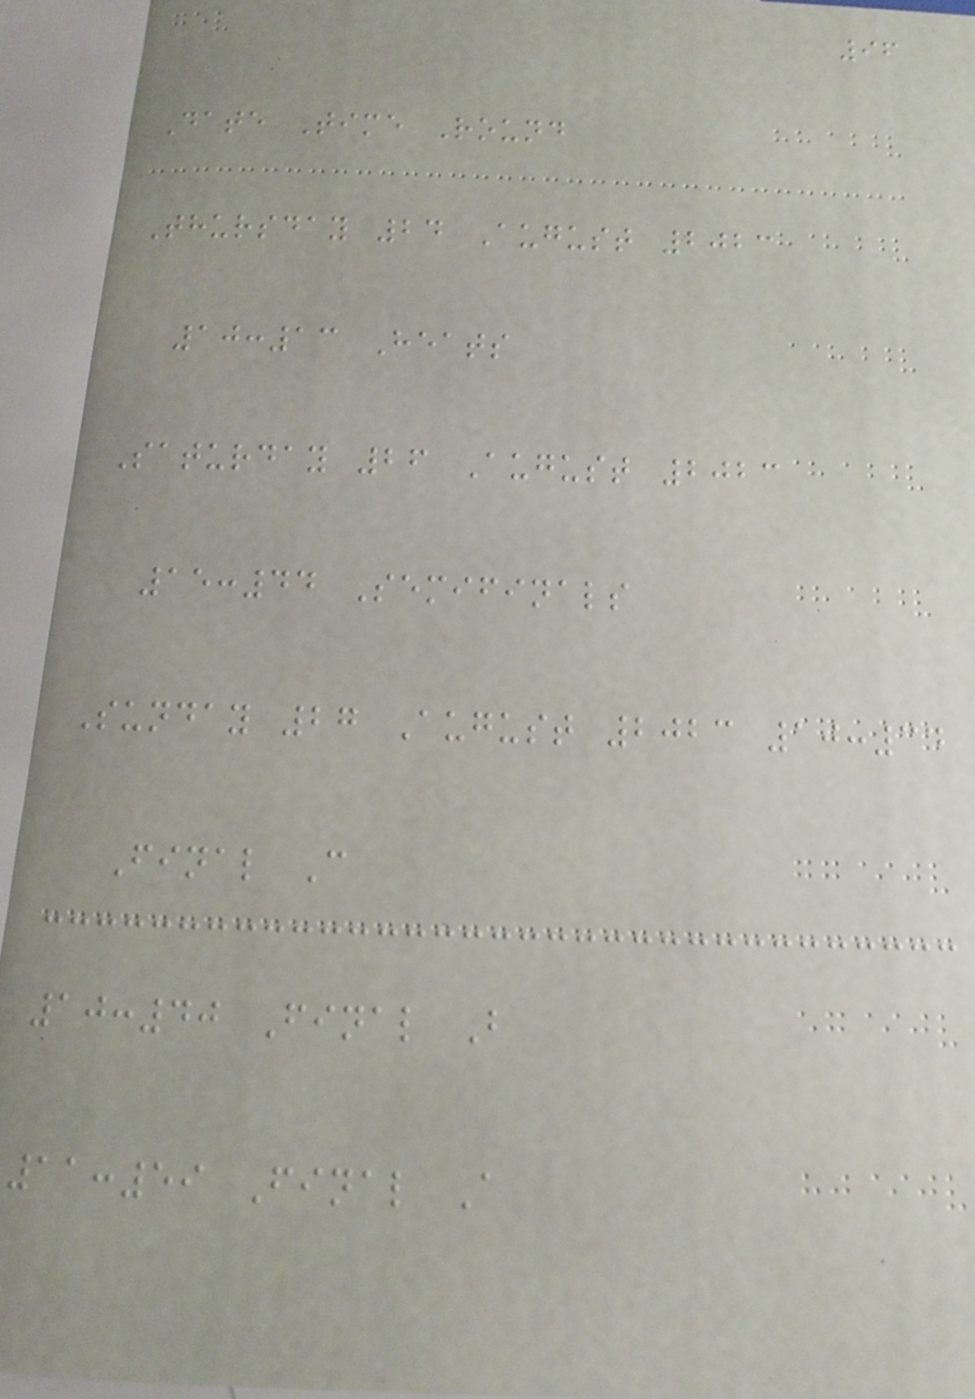96
Date Time Round
Thursday 24 August 2023
10:13 Heats
Saturday 26 August 2023
15:44 Semifinals
Sunday 27 August 2023 10:34
Final C
10:40 Final B
11:59 Final A
